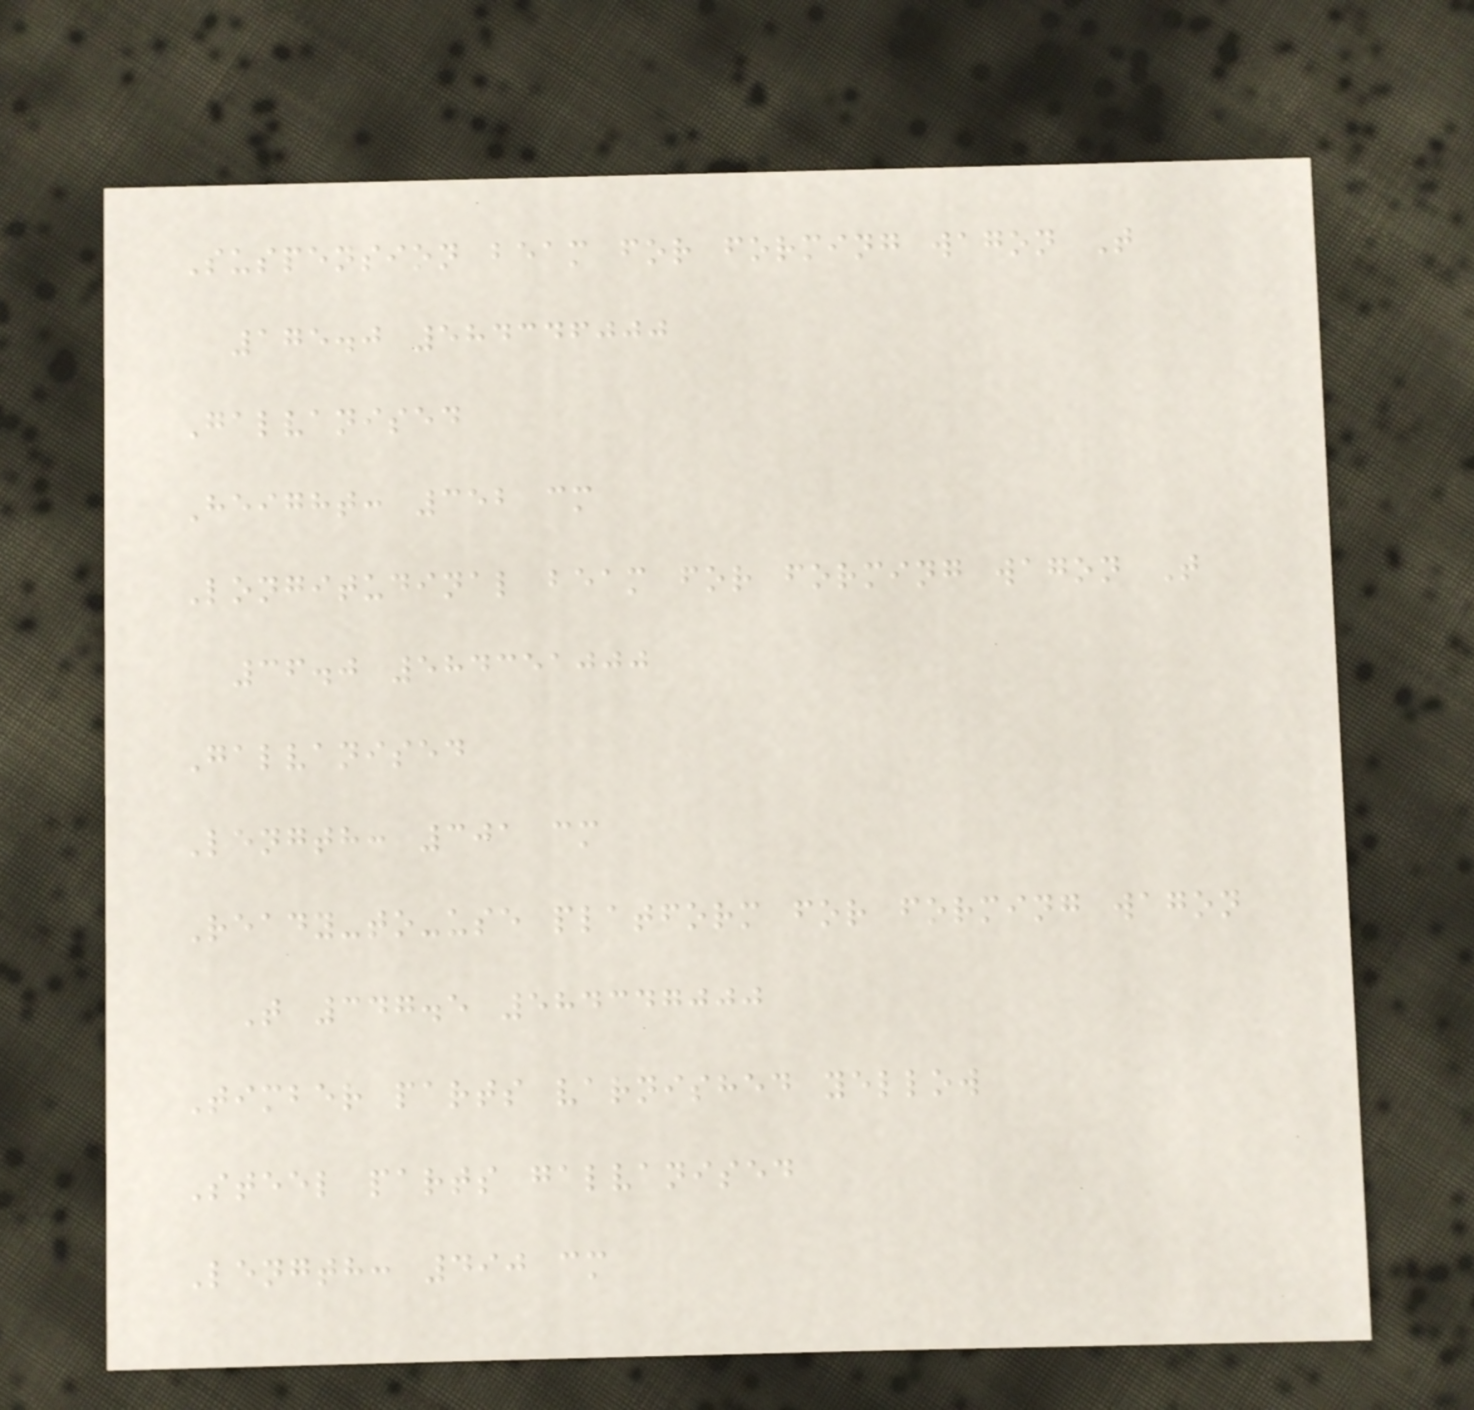Suspension beam for forming wagon T
175.0 584346000
Galvanised
Height: 352 cm
Longitudinal beam for forming wagon T
36.0 584351000
Galvanised
Length: 301 cm
Ready-to-use platform for forming wagon
T 347.5 584347000
Timber parts varnished yellow
Steel parts galvanised
Length: 490 cm
